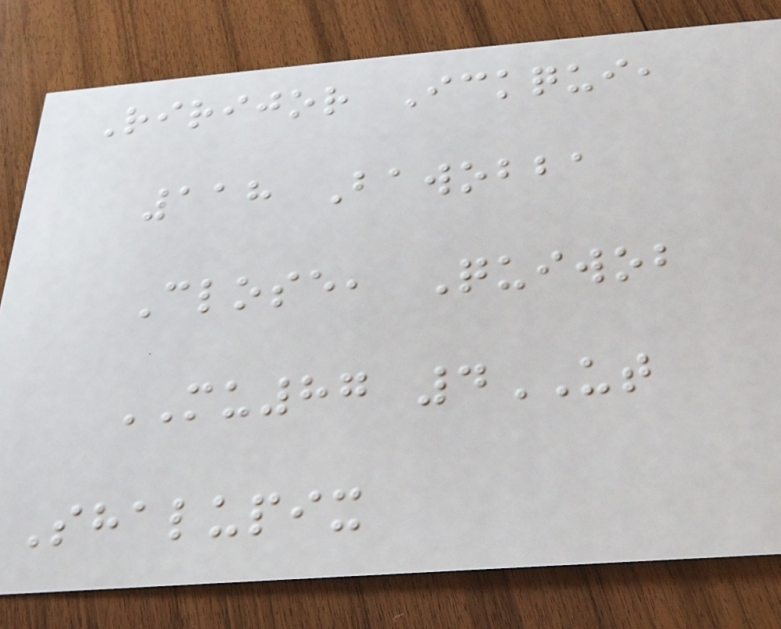Ririjor Ickqui,
118 Bawobba
Close, Quiwob
MU87 4UT
Shalupix
